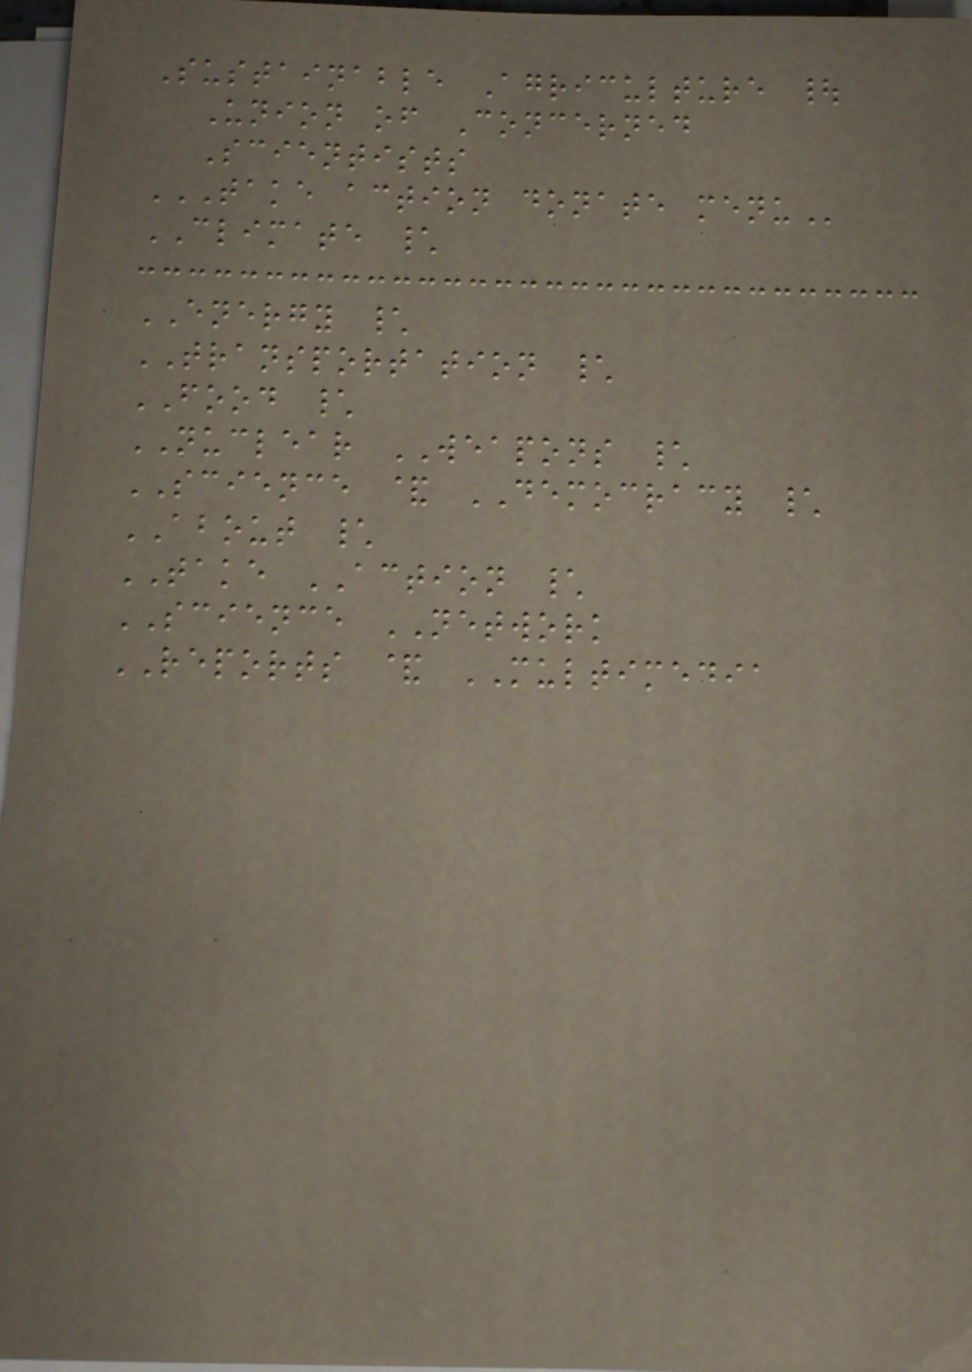Sustainable Agriculture |
Union of Concerned
Scientists
TAKE ACTION DONATE MENU
CLIMATE \
ENERGY \
TRANSPORTATION \
FOOD \
NUCLEAR WEAPONS \
SCIENCE & DEMOCRACY \
ABOUT \
TAKE ACTION \
SCIENCE NETWORK
REPORTS & MULTIMEDIA
